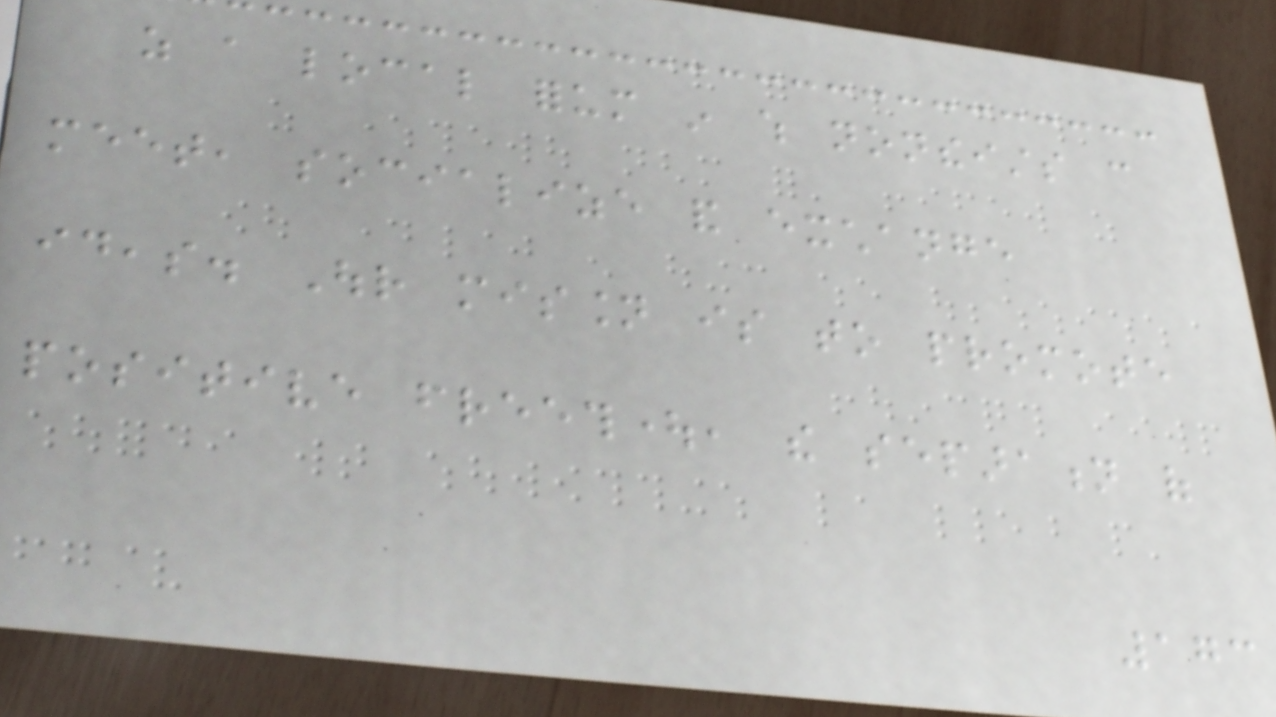as a local forum in which nontheists can
meet, socialize and exchange
ideas. Our mission is to promote
positive freethought, the separation of
173
